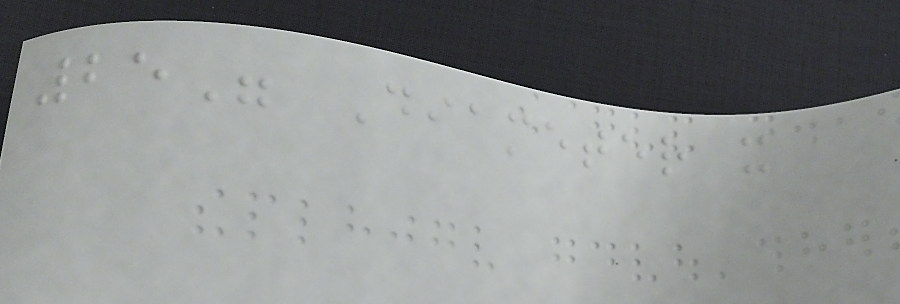25" Diameter x
